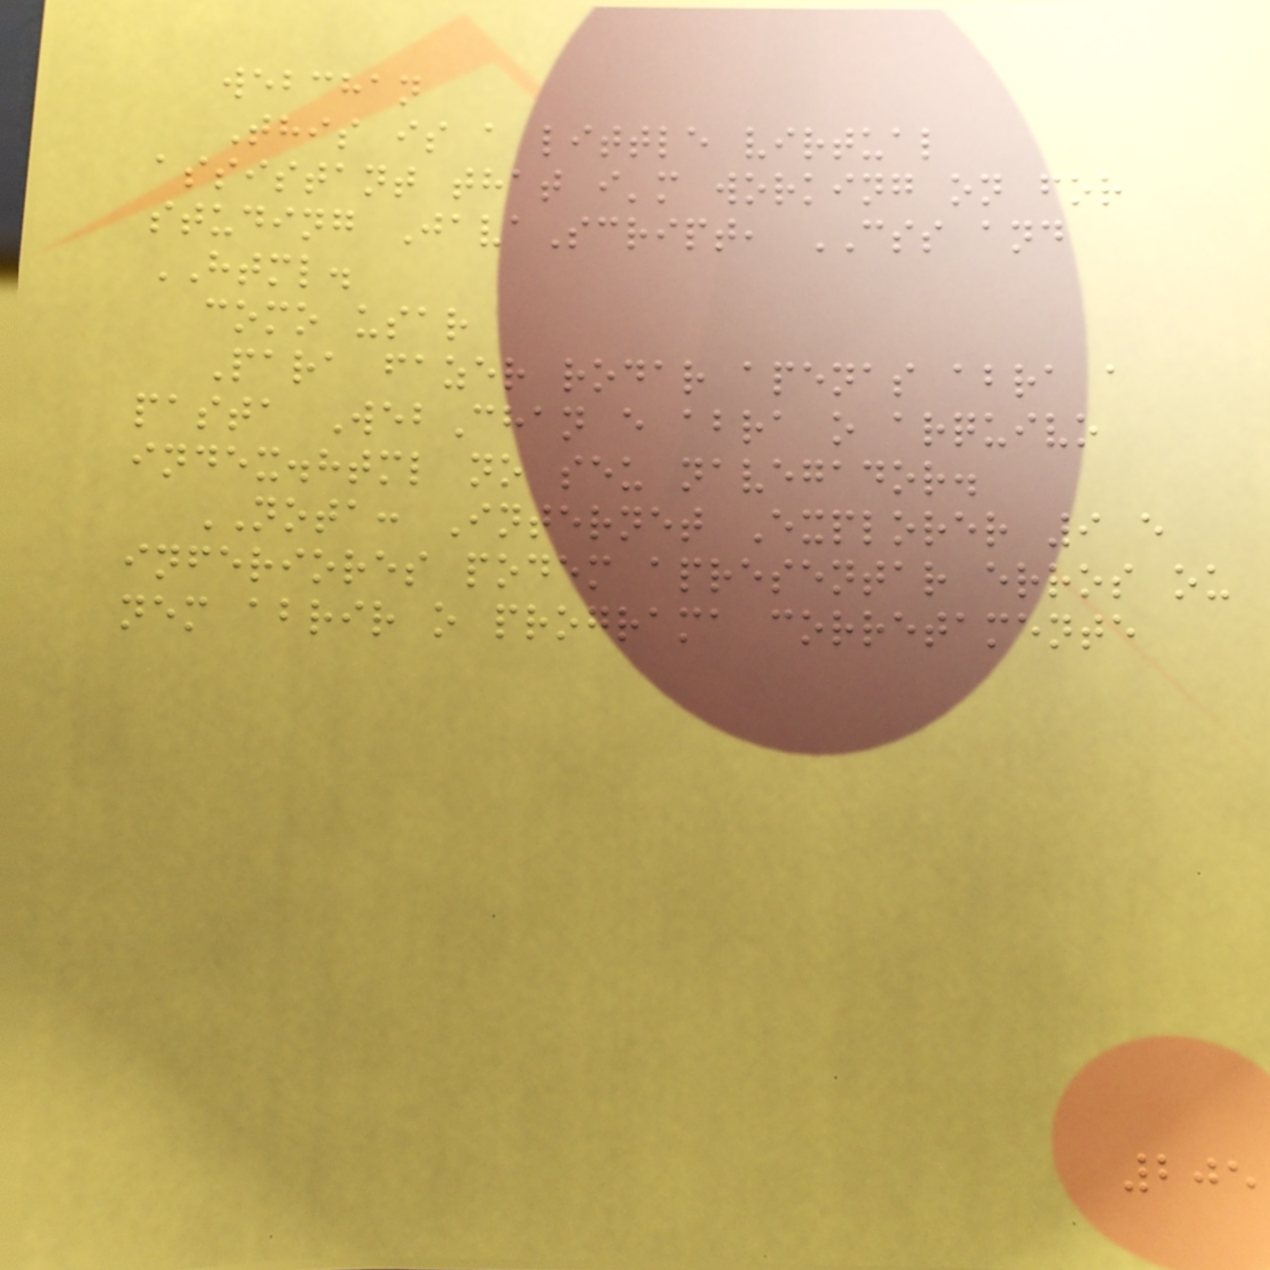webchan
This is a little virtual
assistant that i'm working on for
studing JavaScript, CSS and
HTML.
como usar
Para fazer rodar apenas abra a
pasta WebChan e abra o arquivo
index.html no seu navegador.
NOTA: Internet Explorer 9 e
inferiores podem apresentar erros ou
nem abrir o programa corretamente
205
